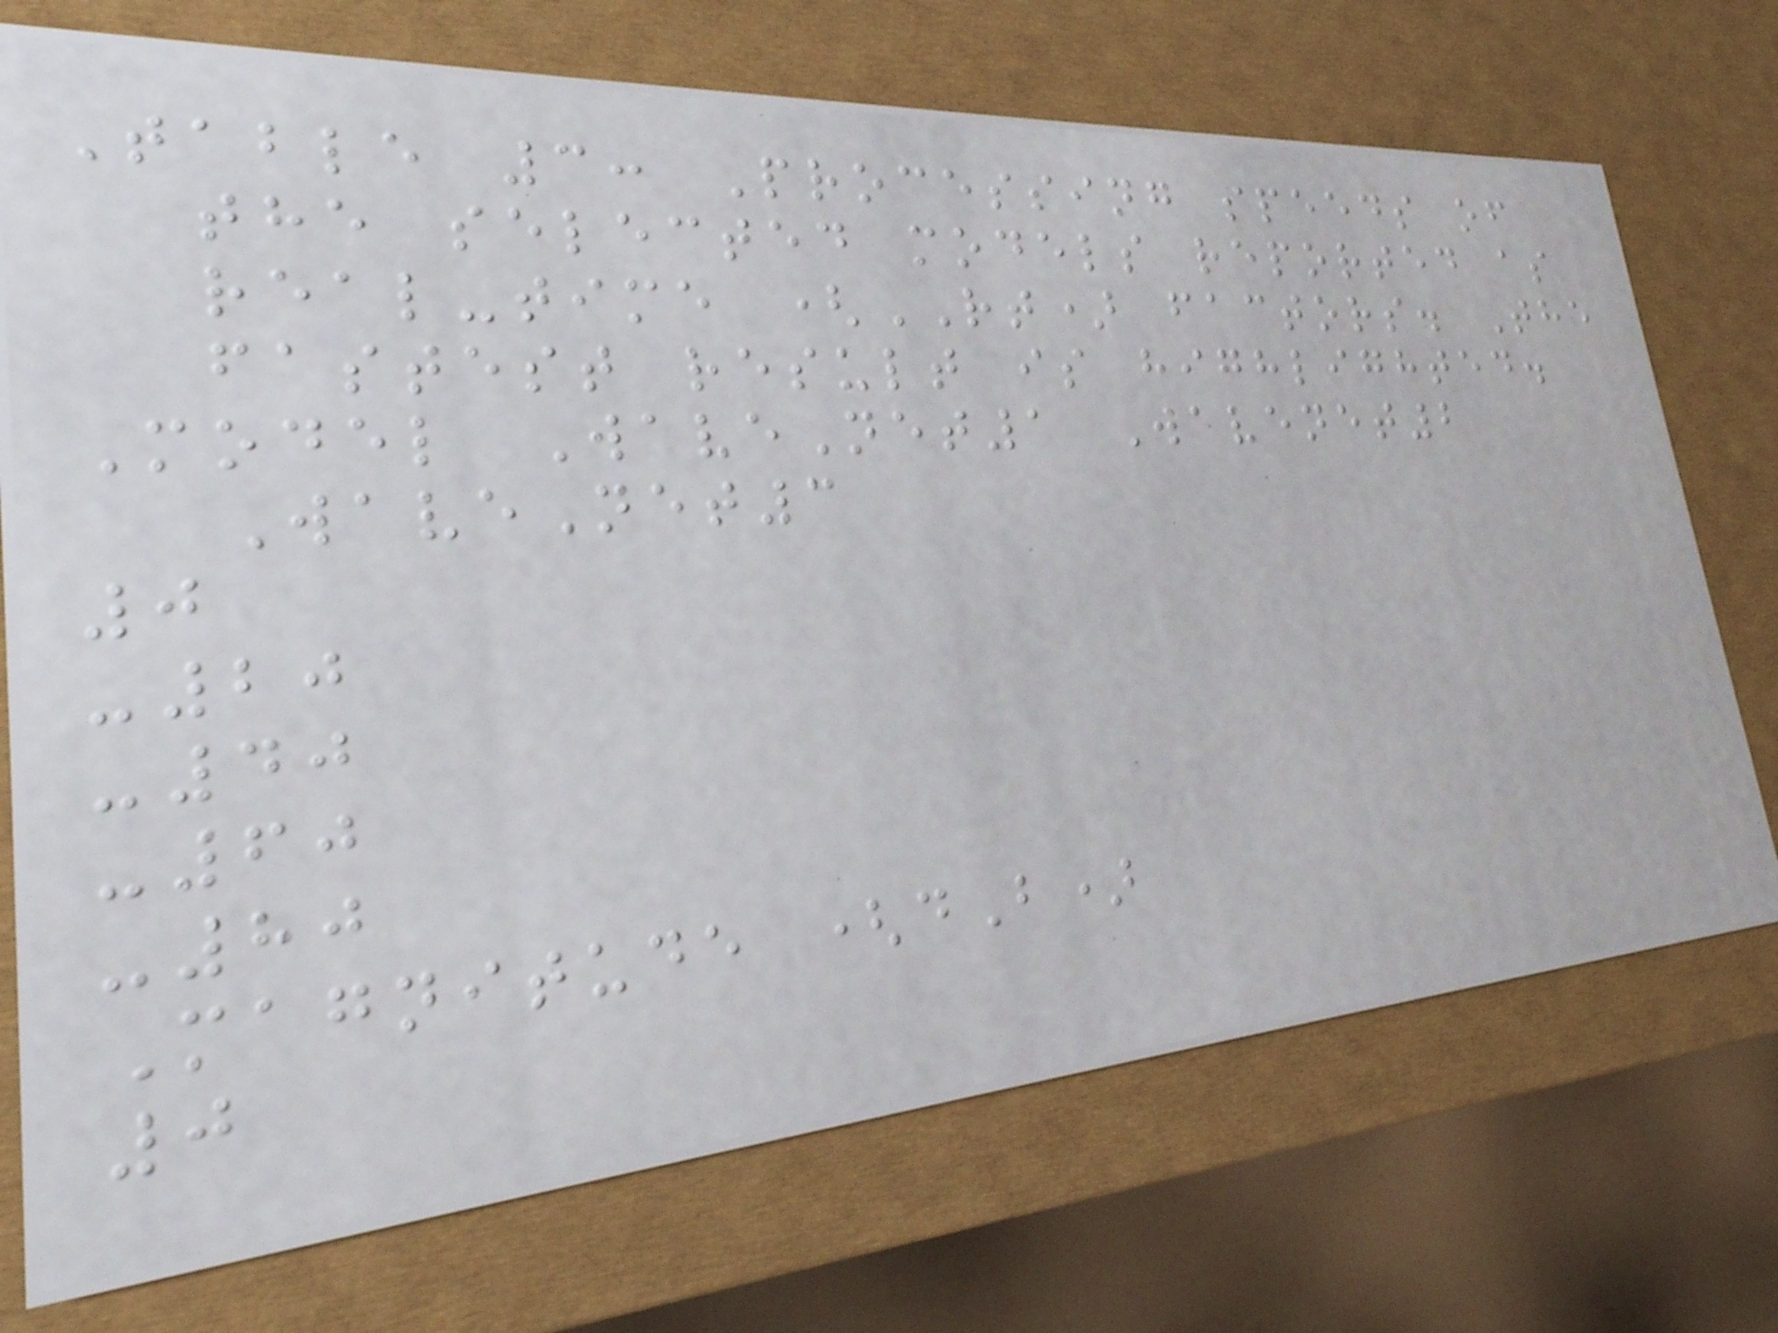Table 3: Processing speeds of
the selected models reported as
real-time (RT) factors. The
fastest result is highlighted.
Model WaveNet1 Wavenet2
WaveNet3
0
-20
-40
-60
-80
Magnitude (dB)
0
